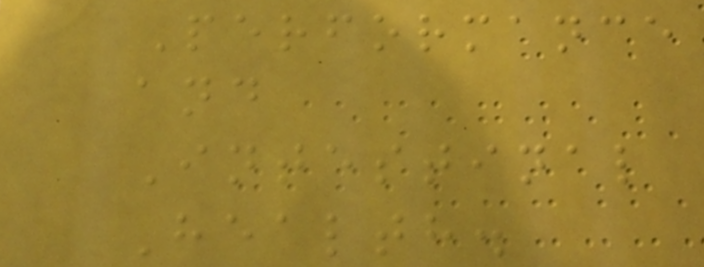Performance
and
Intestinal
Health.
